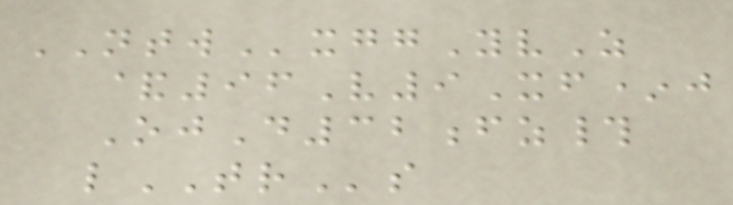NTWxggYvZ
&96V9Xf*j
OjD32fz#
lTRs
